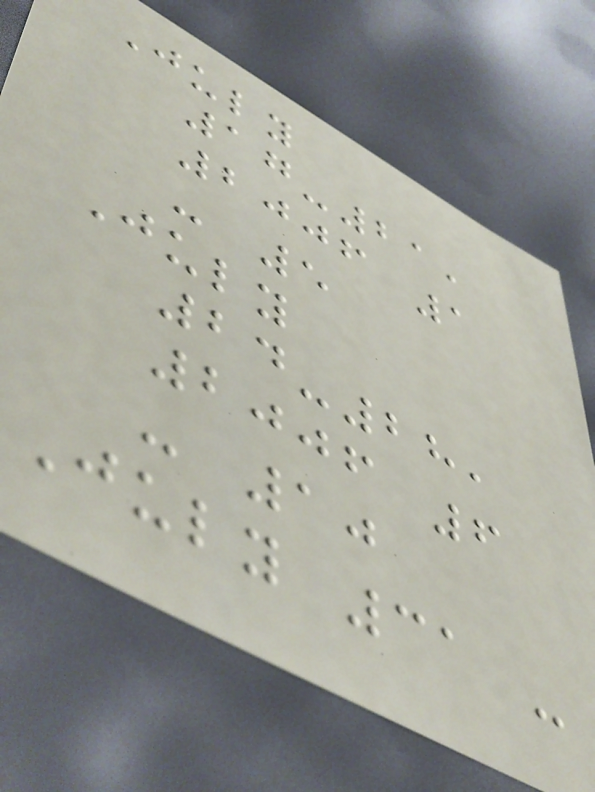July
17-21,
2006 1
- 5
July
24-28,
2006 6
- 10
July 31 -
